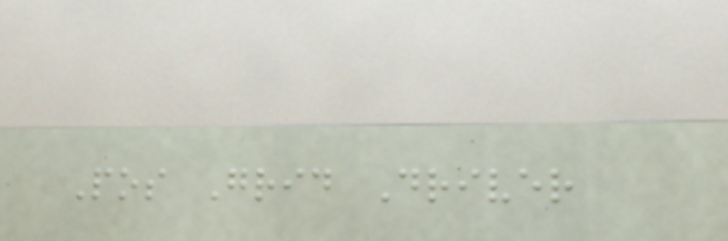Pos Grid Driver
